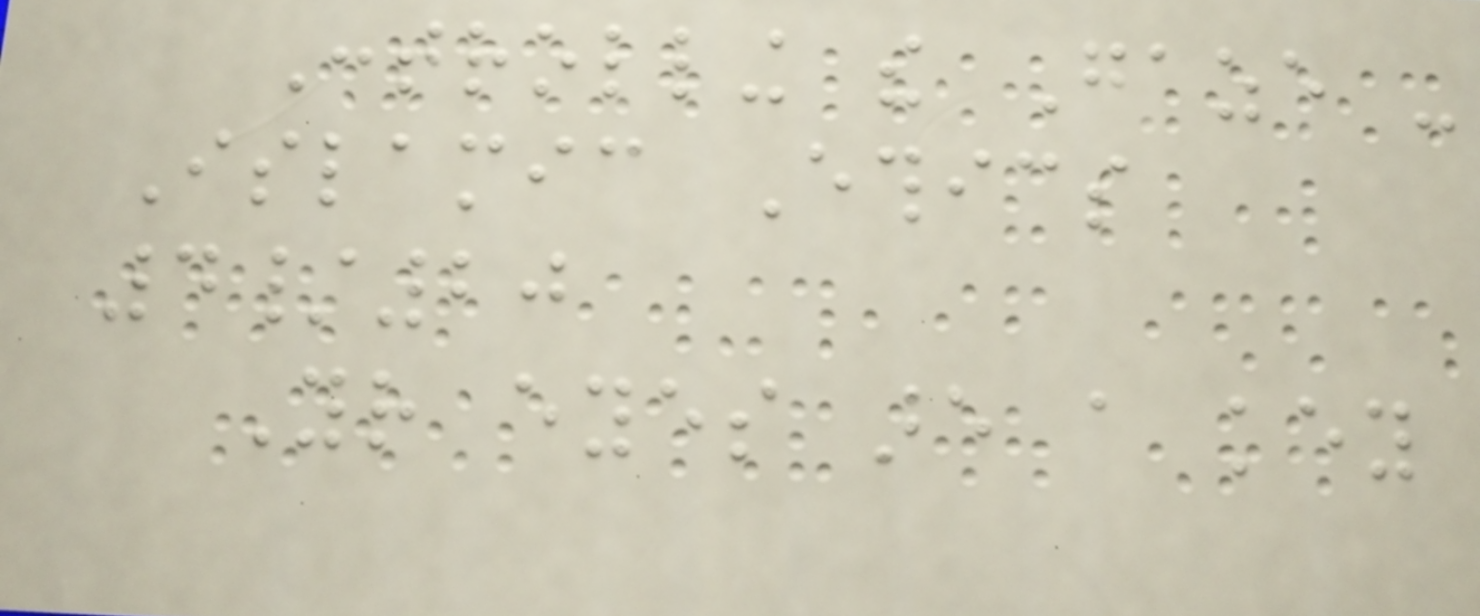Controlling the Gaze -
Islamic Ethics
4/20
Your eyes are a key
